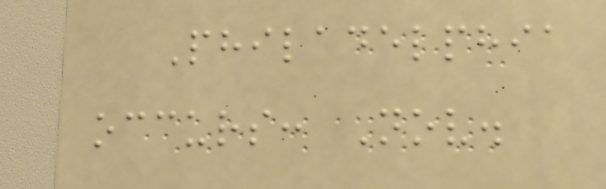Philadelphia
occurs: Nov.
